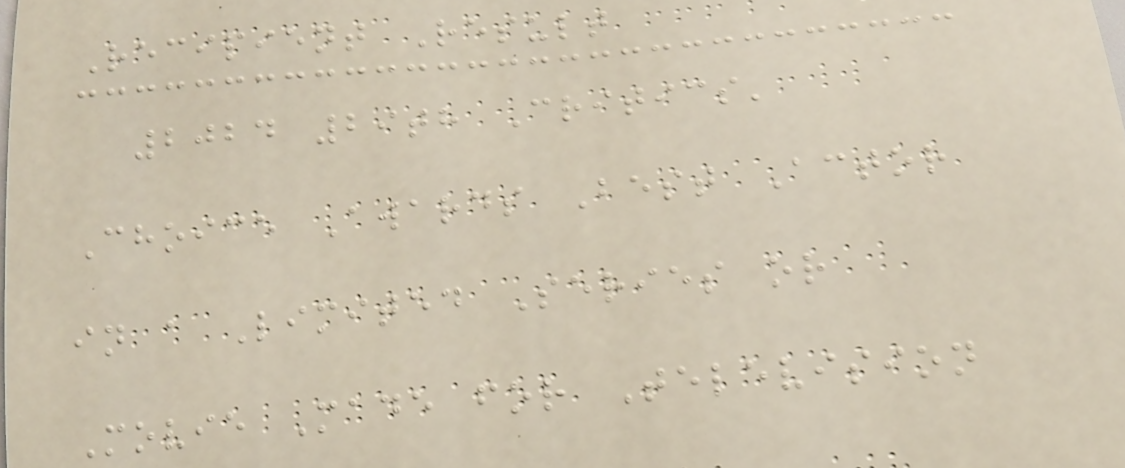Recipient Result
2024 29th Critics'
Choice Awards Best Actor
in a Limited Series or
Movie Made for Television
